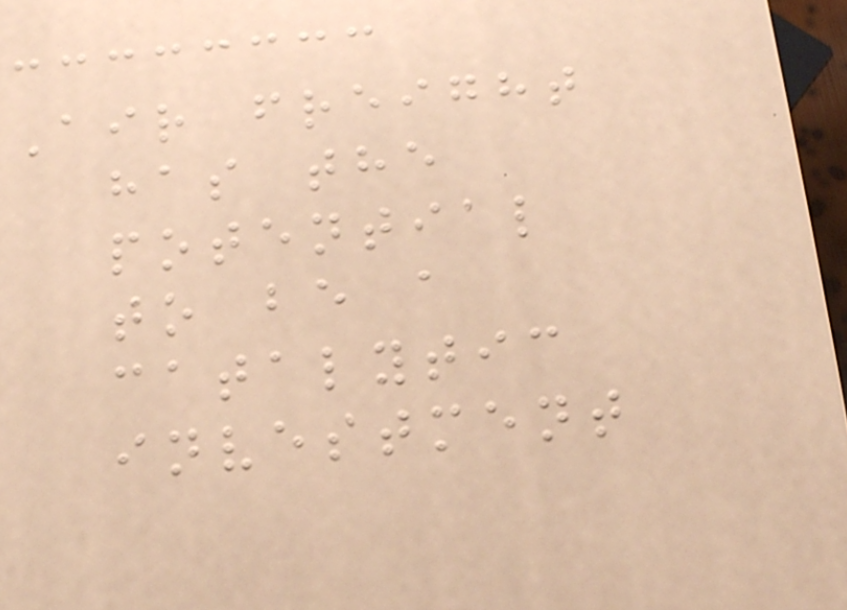Air freight
has the
potential
to be a
catalytic
investment
